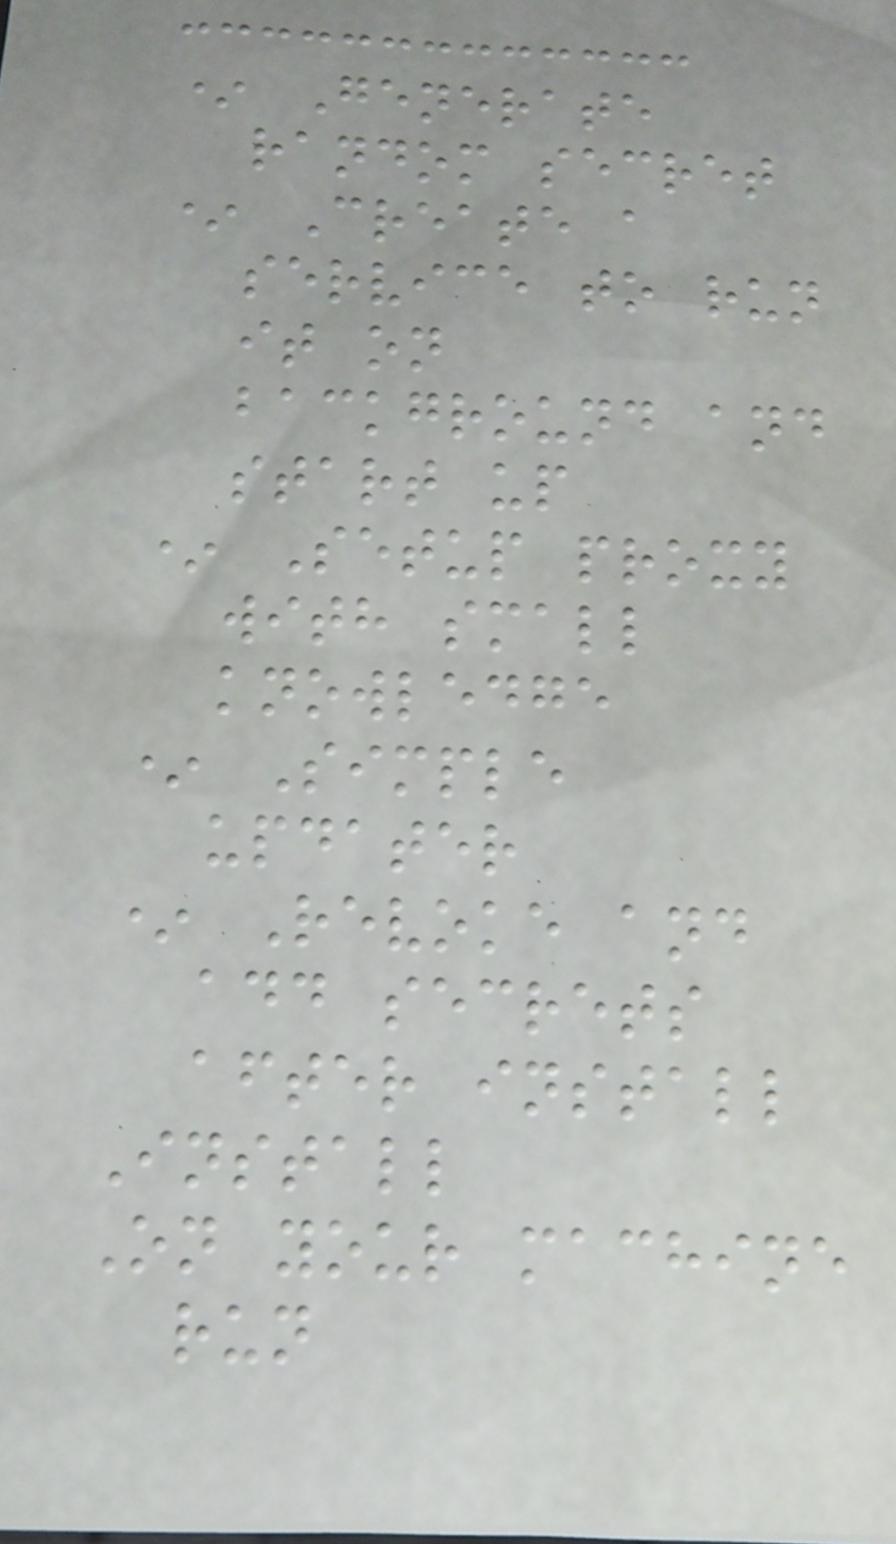* Generate
random secret
* Create a
service to run
it on
background and
start up
* Setup proxy
with small
knowledge
* Simple
updater
* Revoke and
add secrets
after install
Install
On your machine
run
